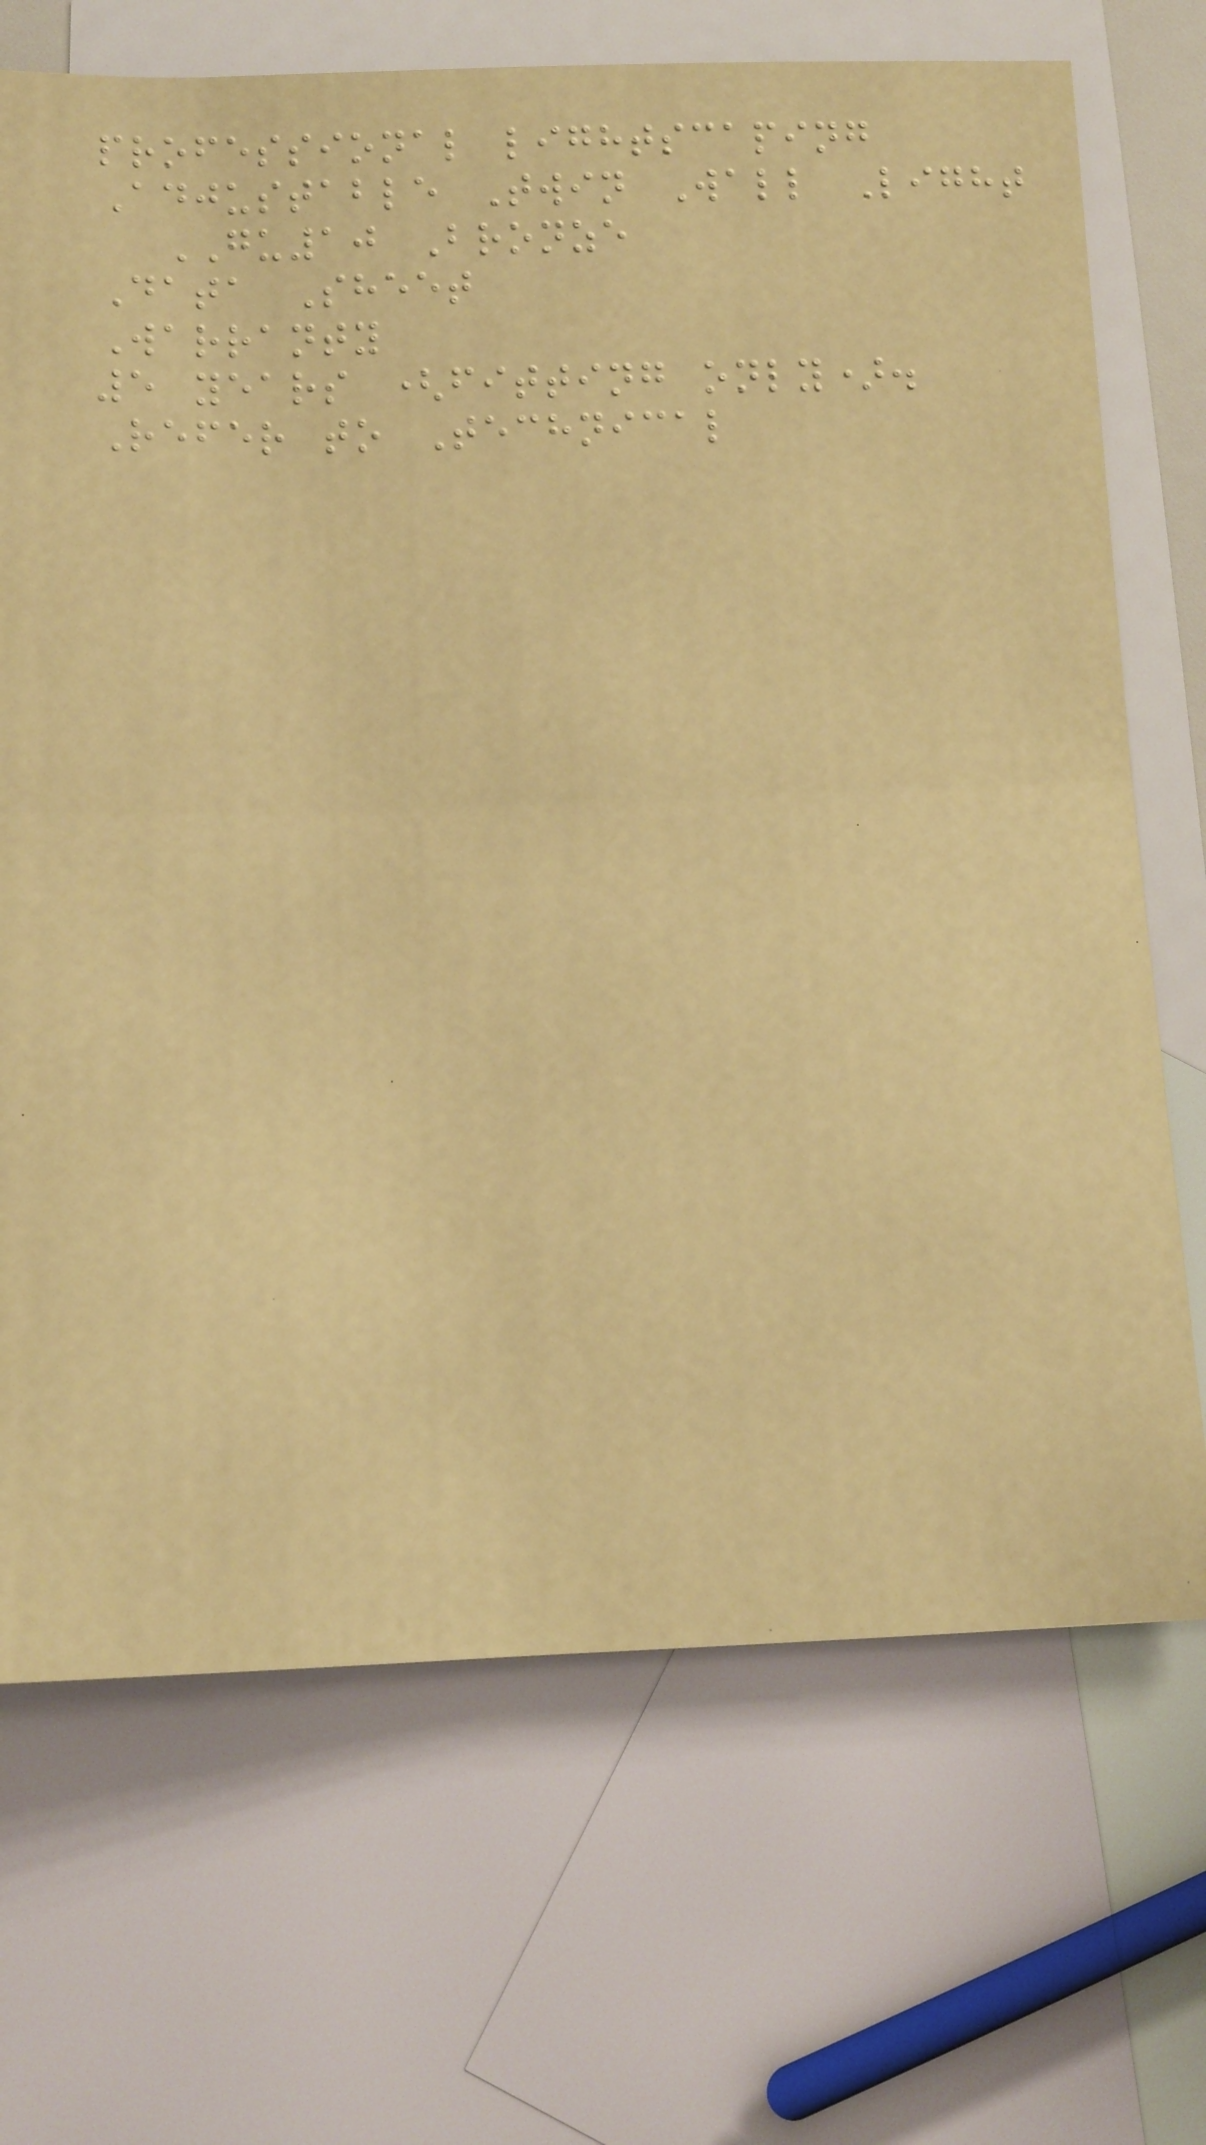professional lightscaping
Adjustable Twin Wall Light
GU10 Bronze
Data Sheet
Warranty
5 years (fitting only).
Refer to Technical
